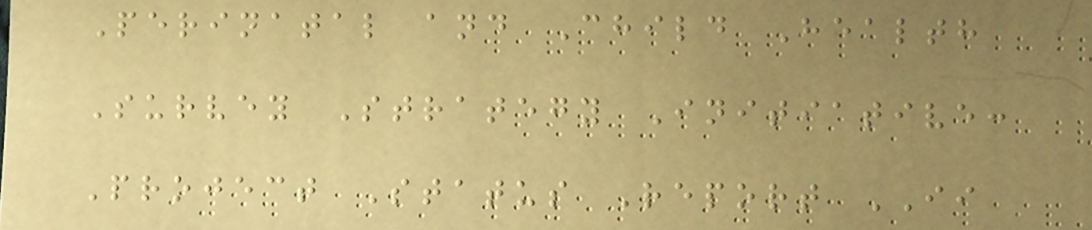Perinatal and Child Health
Survey Strategy Initiative:
Project Status Report II
